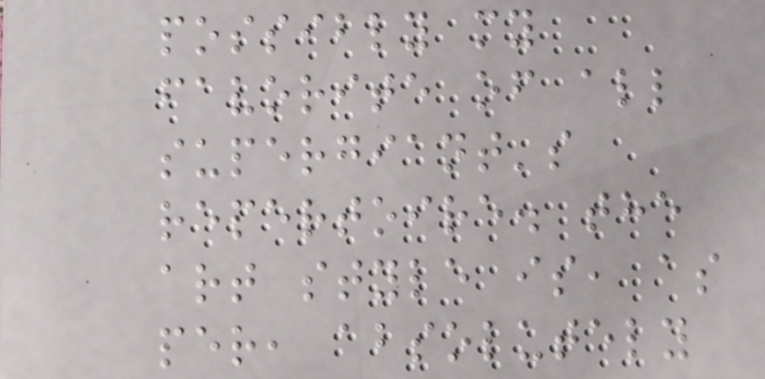possibly my
favorite of all
supergiant's
repertoire. the
art style is, as
per, absolutely
